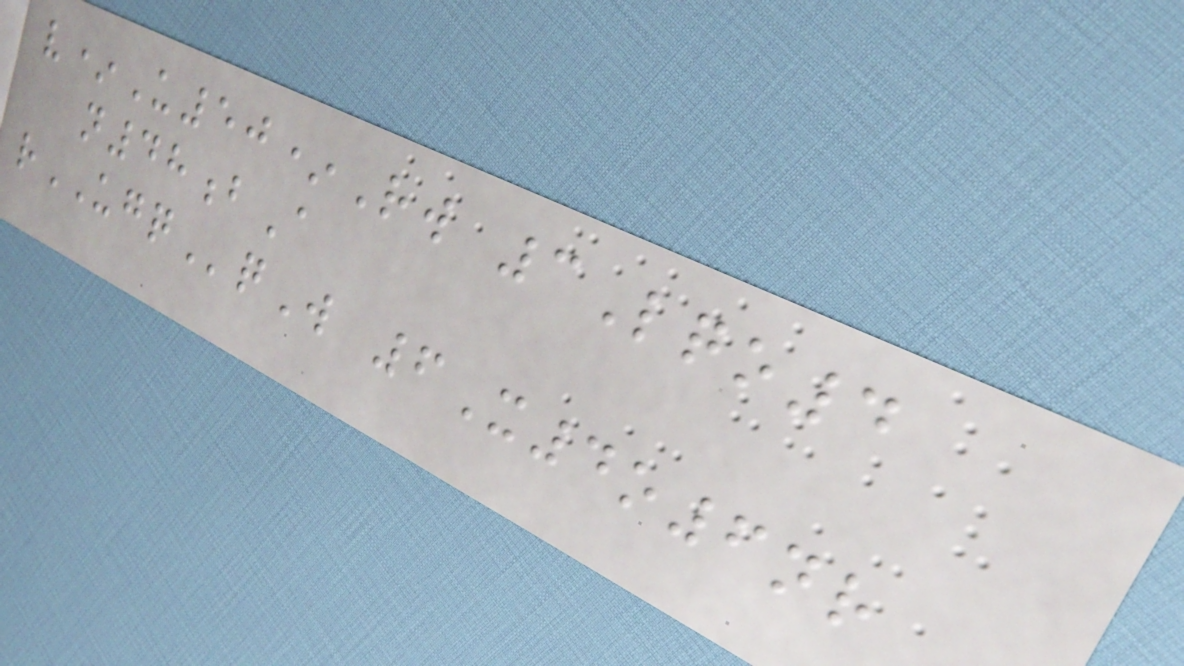v*U50*Rw 3Lqo4
n48bA
rUGQqW 6X4o6nr
